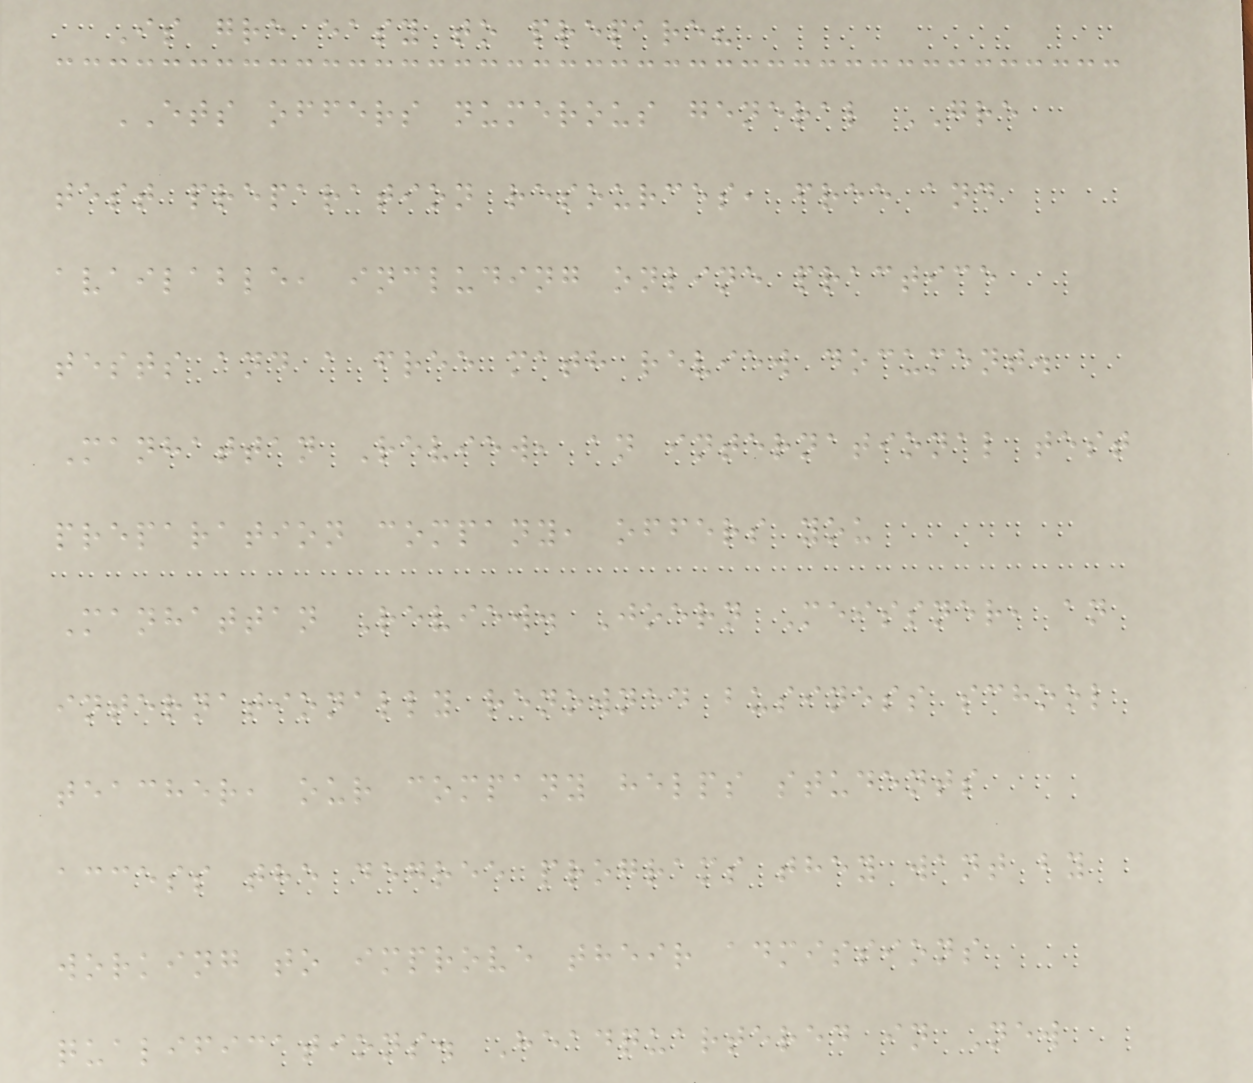Is gre easy to prepare?
ETS offers numerous general GRE
test preparation resources, free and
available, including online practice
tests and a free math review document.
Manhattan Review, an international test
preparation company, offers you
Manhattan Review. Joern Meissner, an
internationally renowned business school
teacher, our company helps students
access the degree programs they want by
working to improve their admissions
qualifications. Headquartered in New
